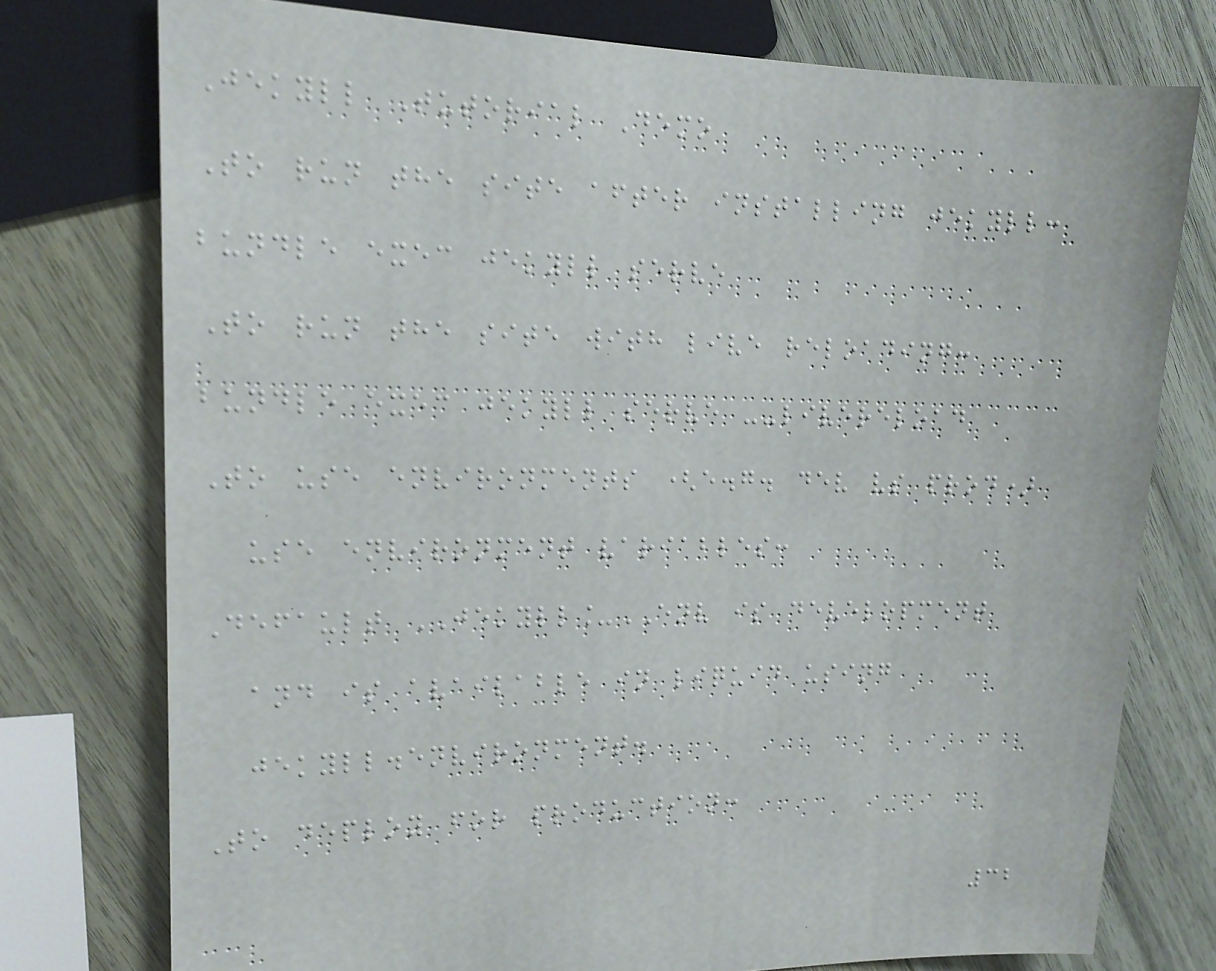Jekyll Tutorial Demo
To run the site after installing jekyll:
bundle exec jekyll serve
To run the site with live reloading:
bundle exec jekyll serve --livereload
To use environments (e.g. dev vs prod)
use environment variables:
Default JEKYLL_ENV is development
and is available in liquid using
jekyll.environment.
To deploy for production:
32
